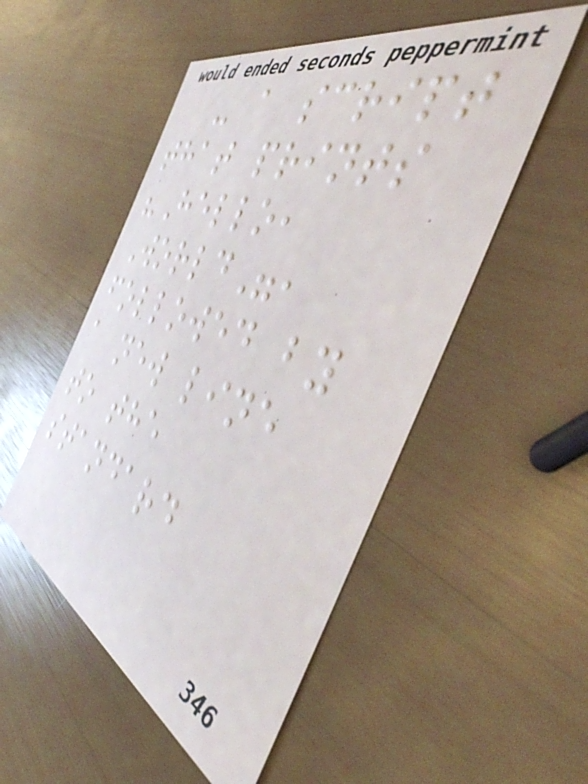- a script
that prints
"Hello,
World",
followed by
a new line
to the
standard
